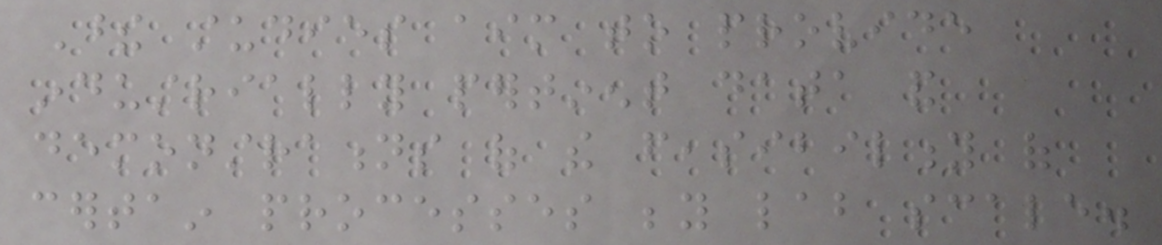These studies aim to provide
industrially pertinent data and
demonstrations of the feasibility of
certain processes beyond lab scale.
